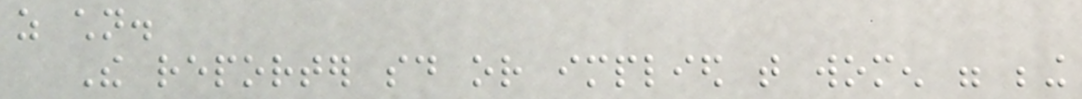as children.
The reporter said or implied that women were being
